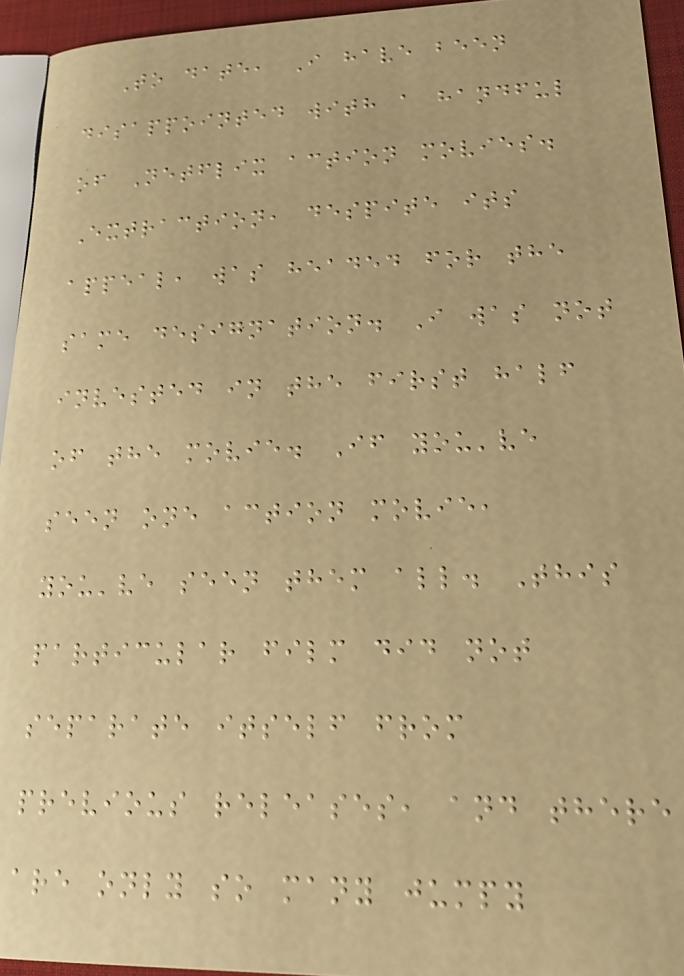To date, I have been
disappointed with a handful
of Netflix action movies.
Extraction, despite its
appeal, was headed for the
same designation. I was not
invested in the first half
of the movie. If you've
seen one action movie,
you've seen them all. This
particular film did not
separate itself from
previous releases, and there
are only so many jumpy
